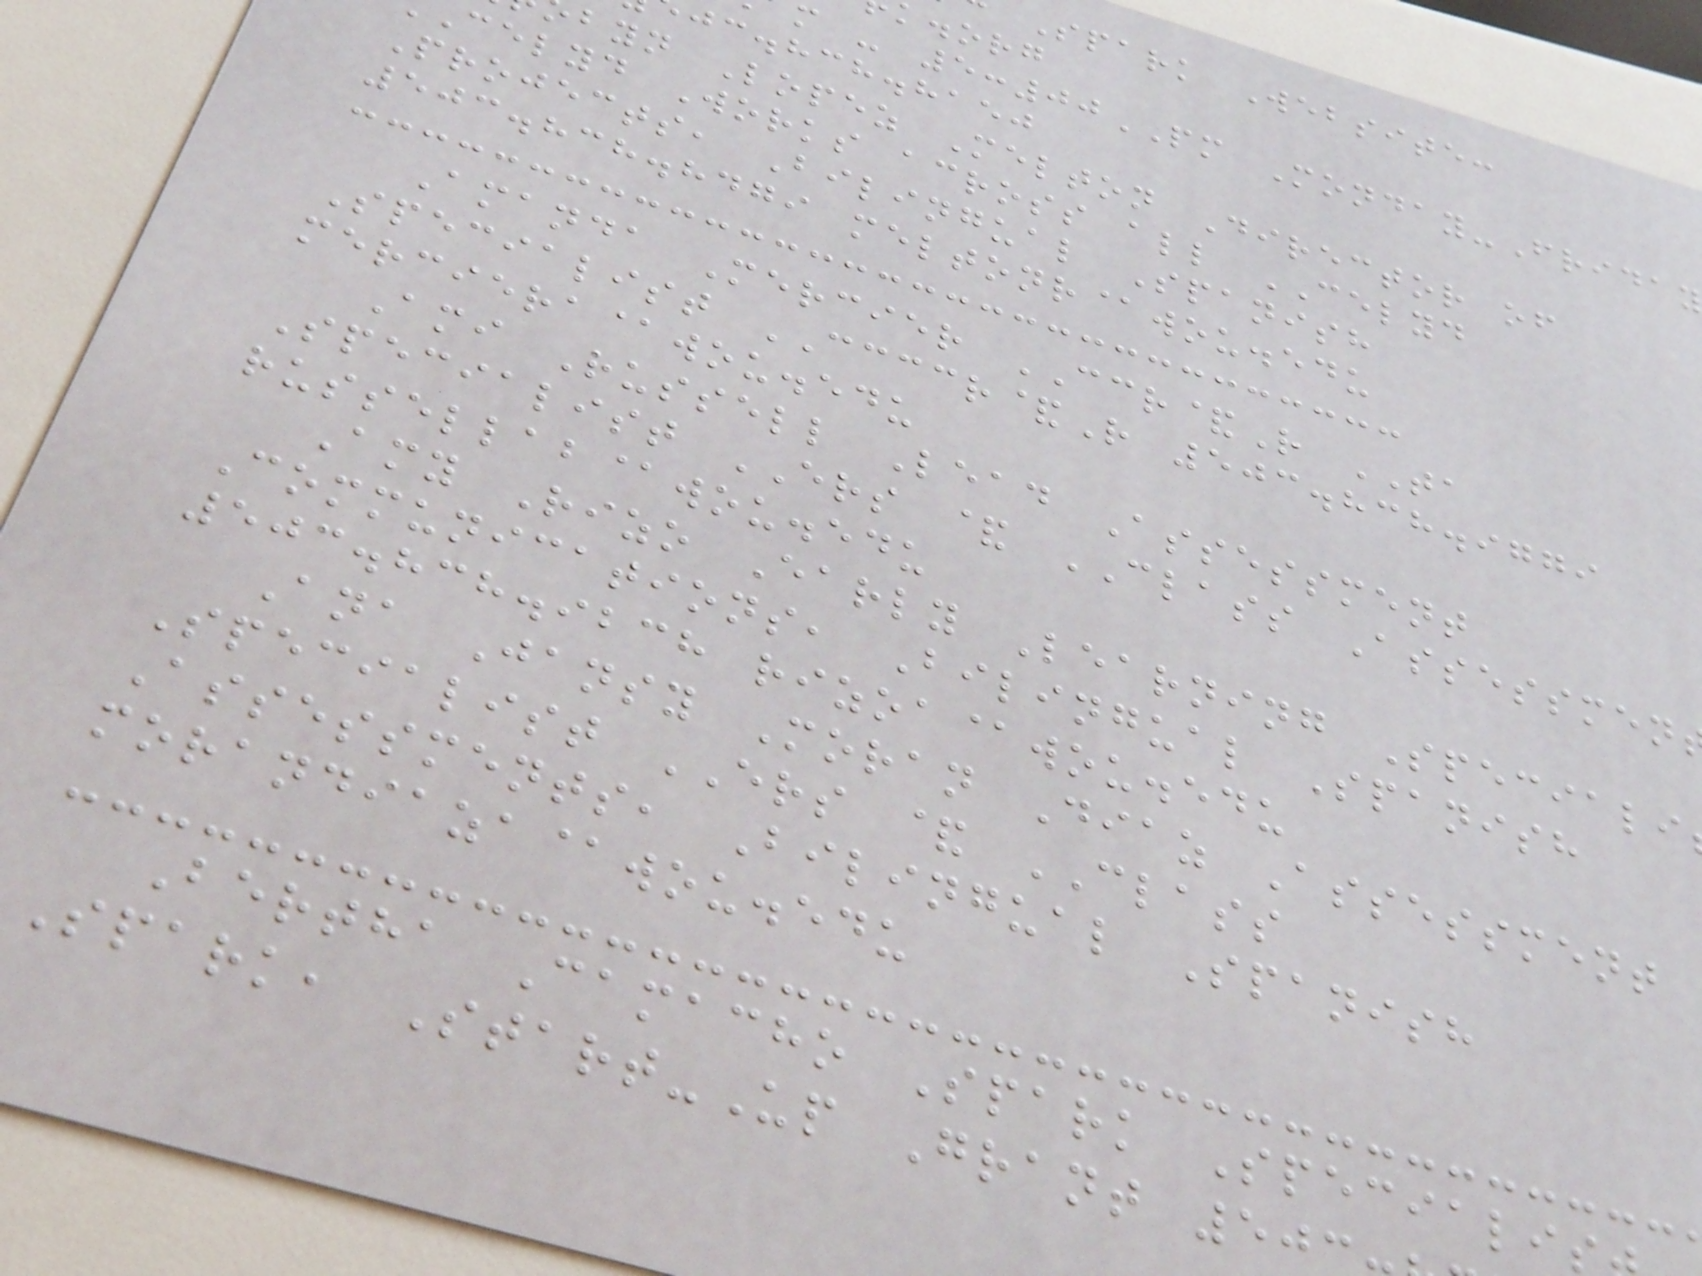Spark Website:
k.org
m - 5:00PM Monday-Friday
jc.hch.haej
byn Lopez Melton Director of
celyd Works across all CELYD
Projects, Bilingual Spanish
503.838.8479 meltonr@wou.edu
Amanda Mercier CCR&R TA
Specialist CCCCR&R 503.838.9779
merciera@wou.edu
Ami Russell Lead Assessment
Specialist ERS & CLASS Assessmen
russellab@wou.edu
Amy Rizo Early Learning Speciali
Communications, Bilingual Spanish
503.838.9238 rizoa@wou.edu
Ana Jansy Moran Diaz Assessment
Specialist ERS & CLASS
Assessments, Bilingual Spanish
morandiaza@wou.edu
Bertha Camacho Spark Speciali
Spark, Start-Up Grant 50
